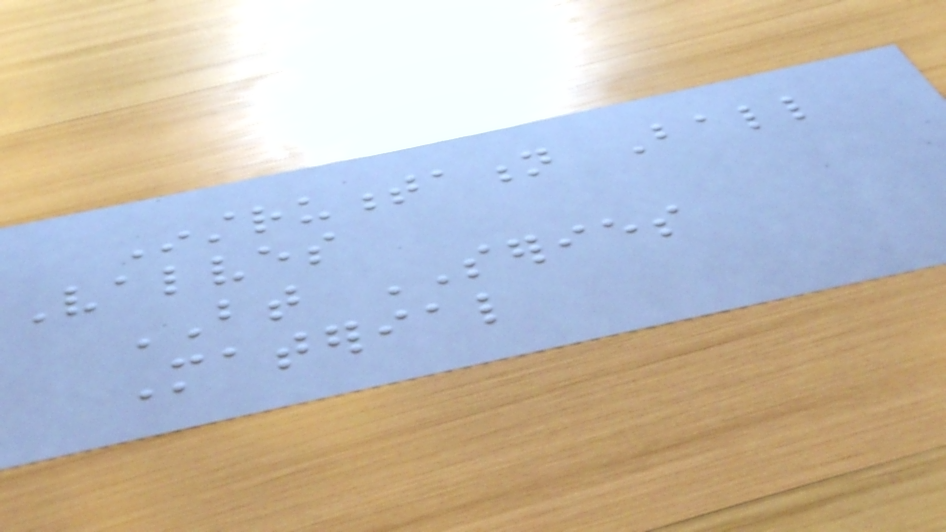Instrumentation Ball
Valves
BT SERIES
Material
